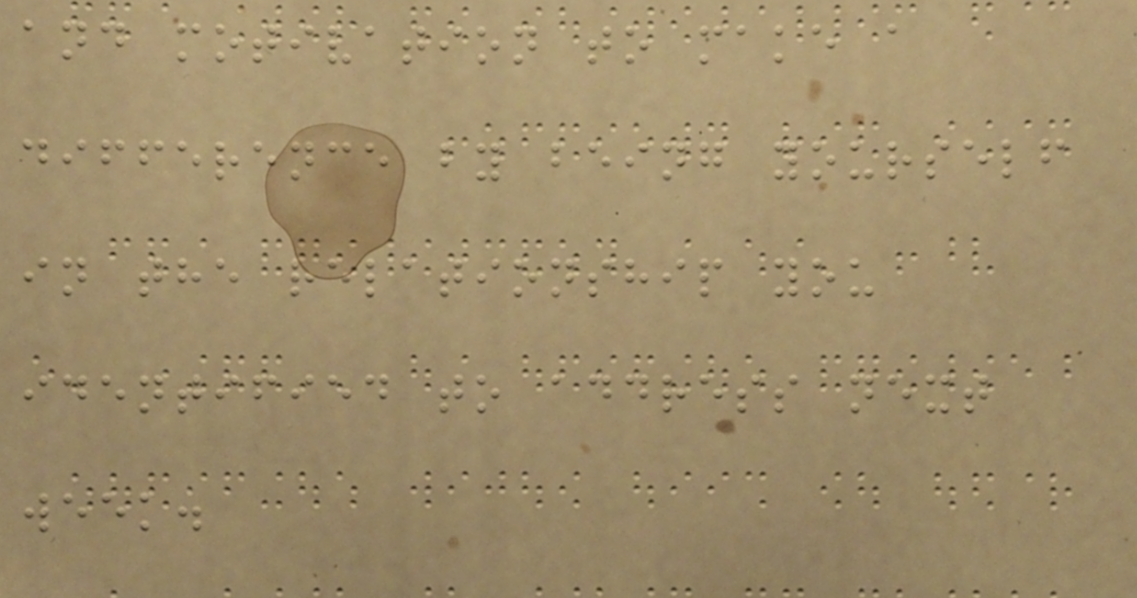and motivation to make a
difference by being yourself
in the relationship you
identified to address next
week.
